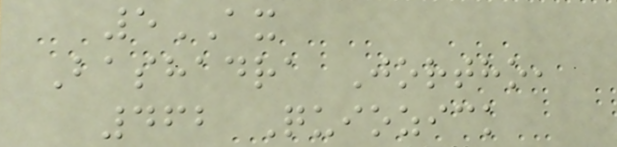5AX
Bashadra Jortho,
462 Quiozick
